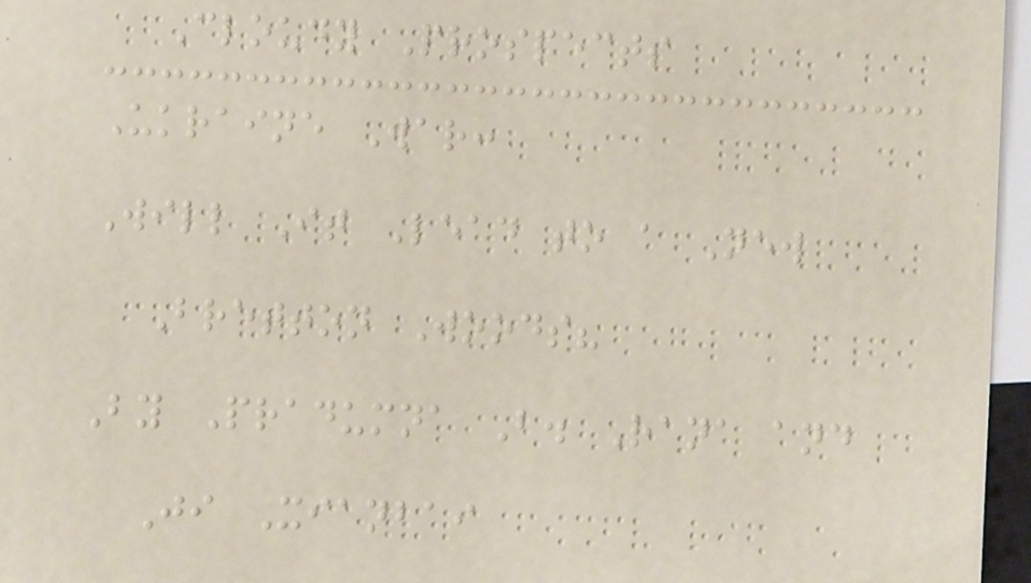Cloudy Prospects
Ukraine War:
Will It Lead to a New
Bretton Woods?
By Pradumna B. Rana and
Ji Xianbai
